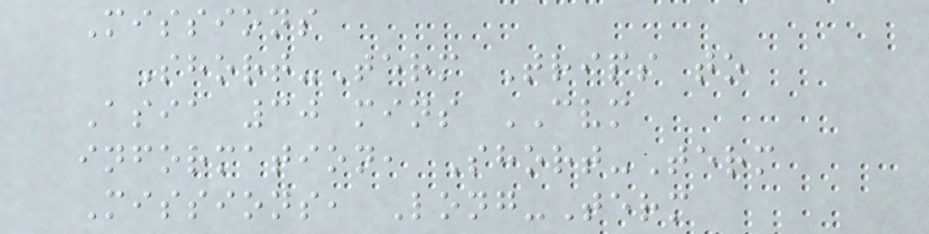Missions
Short-Term Trips to
Asia 30 mins CVM
information, Short-Term
Missions, Long-Term
